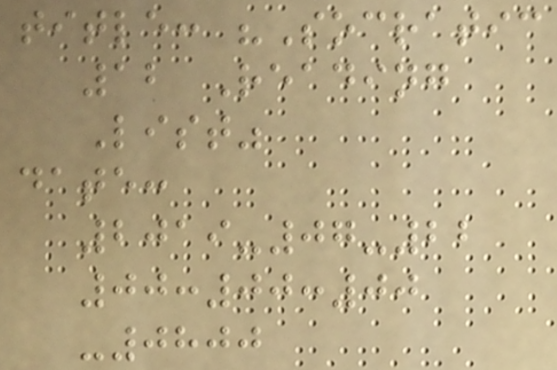title: "Socratic
12 Reading
List"
date:
2019-07-22
00:00:00
-0800
